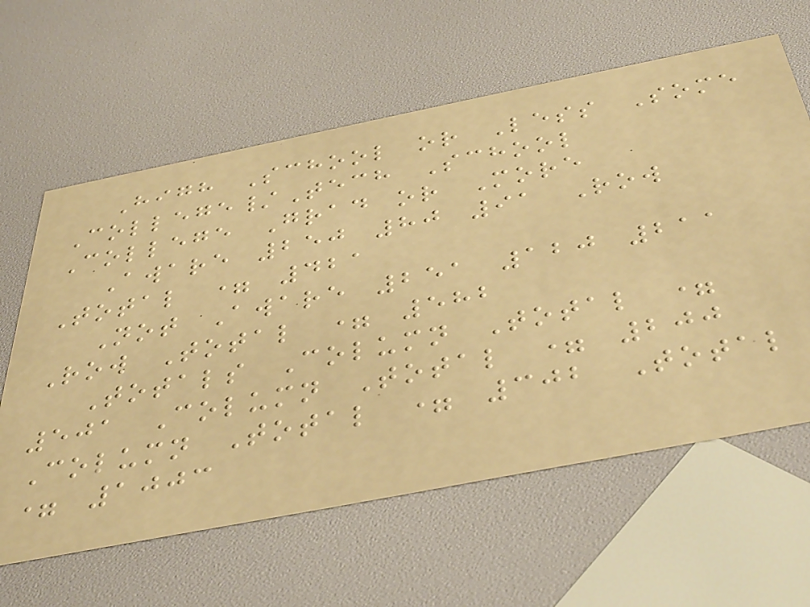High School or Less Some
College/Tech School
College Grad or More
Aware 250 80 91 Row
Total = 421
Not Aware 251 120 211
Row Total = 582
Totals Column Total =
501 Column Total = 200
Column Total = 302 Total
= 1003
